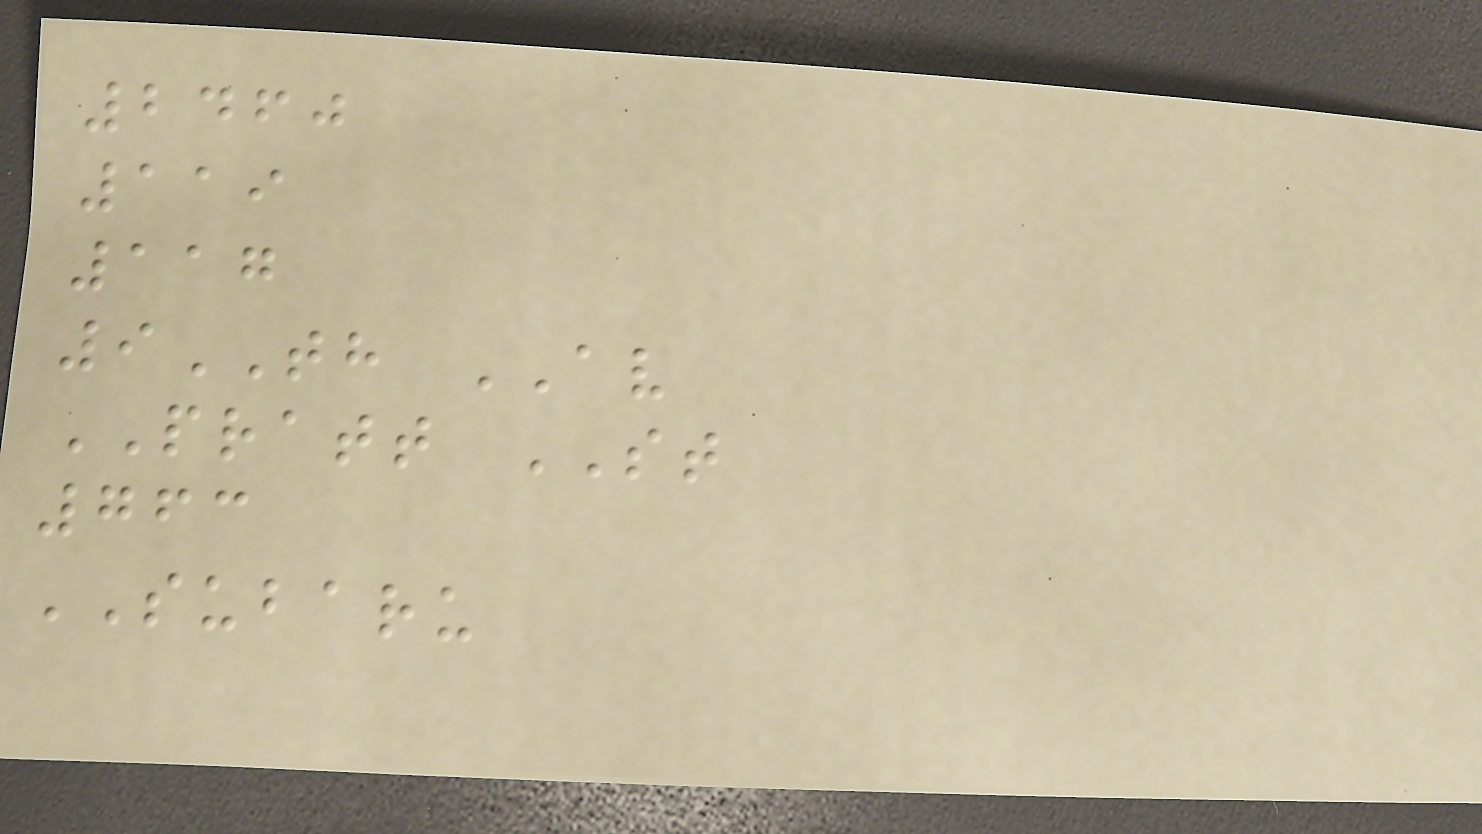2460
119
117
9TH AV
PRATT ST
763
SUBARU
